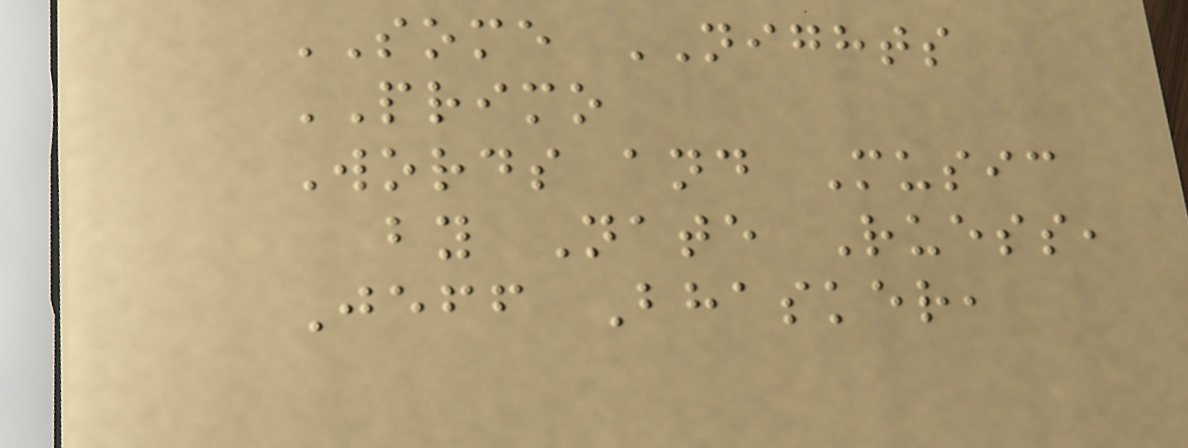SOME NIGHTS
PRIMO
Words and Music
by Nate Ruess,
Jeff Bhasker,
